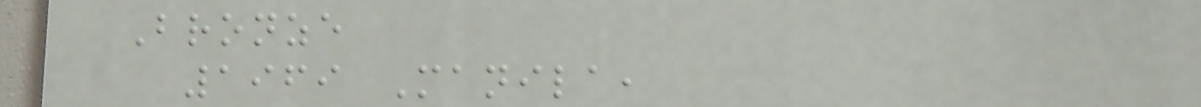Bronze
1969 Manila,
